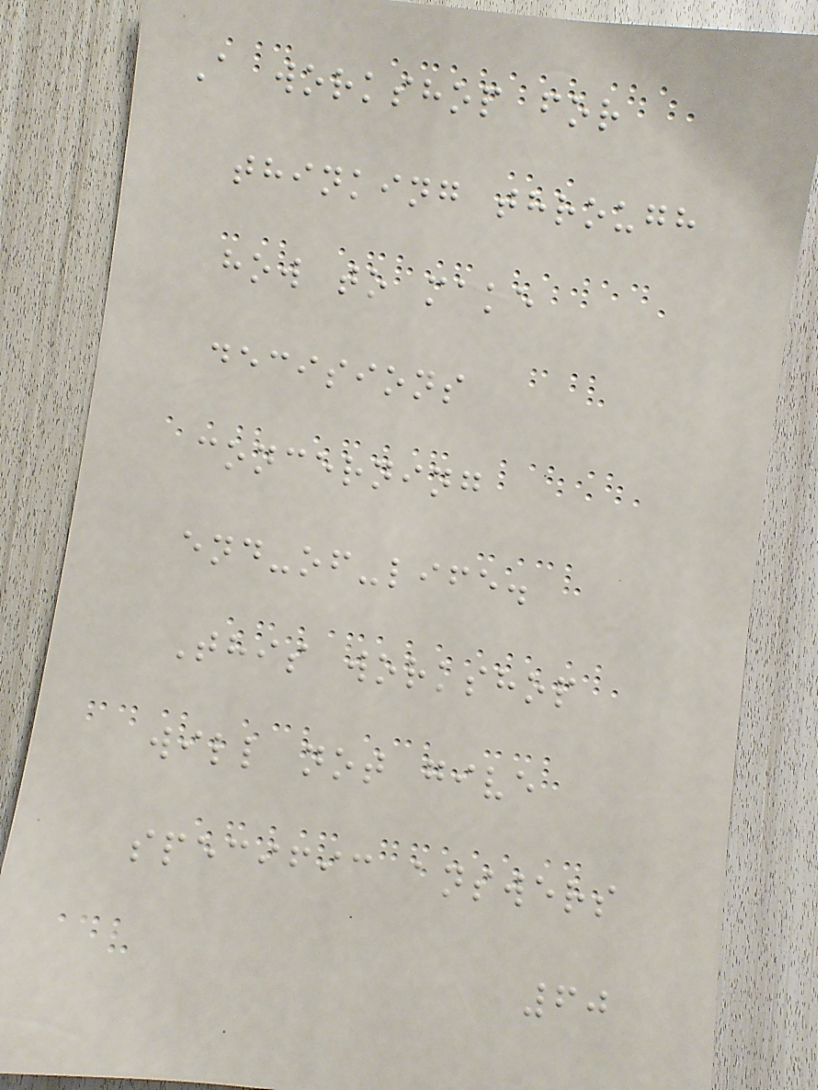A workshop for
thinking through
how to make
decisions
concerning
end-of-life.
This workshop
will not give
specific answers
60
